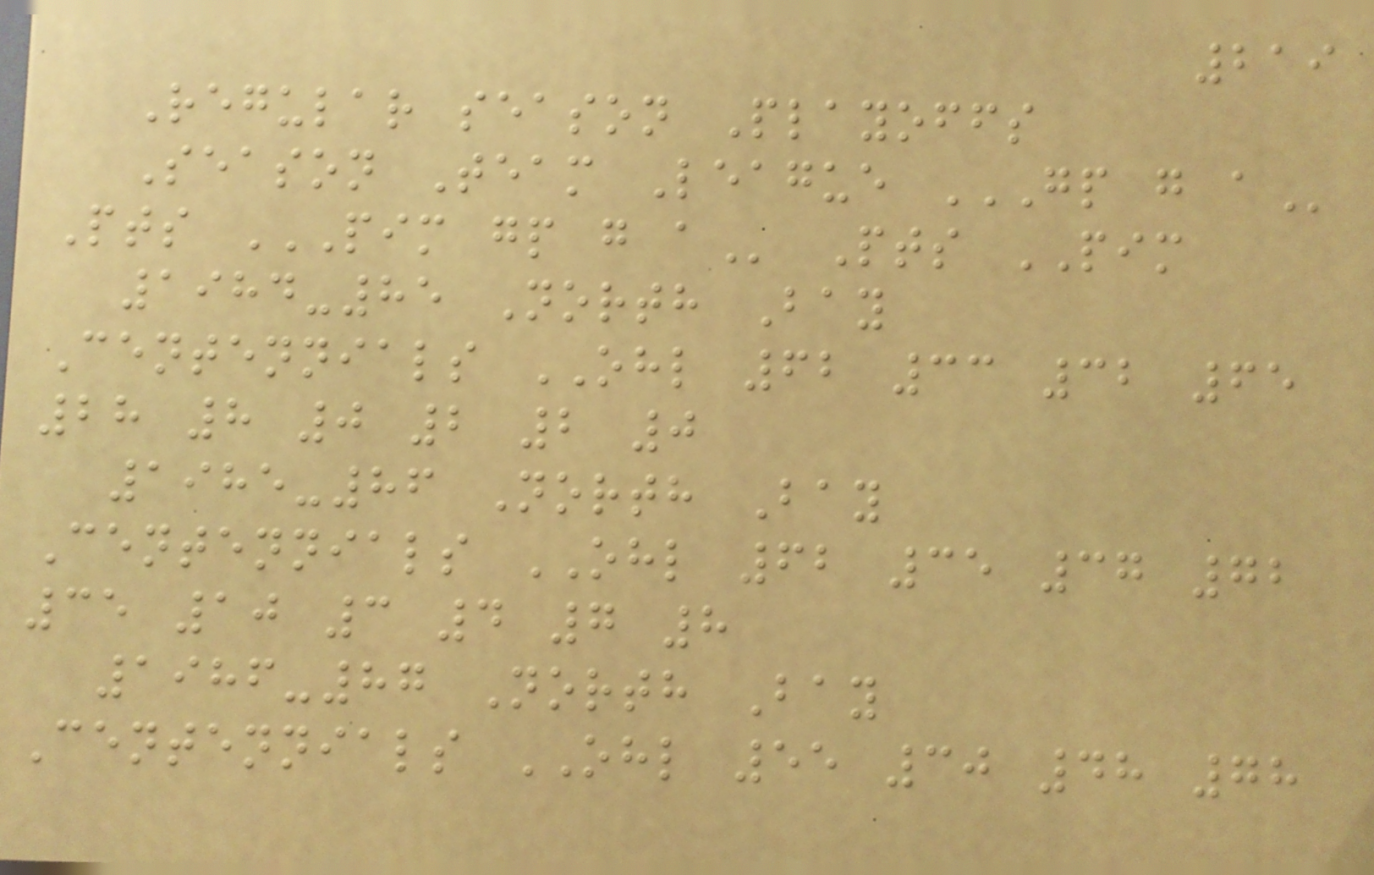219
Regular season Playoffs
Season Team League GP G A
Pts PIM GP G A Pts PIM
1984-85 North Bay
Centennials OHL 62 33 32 65
28 8 0 2 2 0
1985-86 North Bay
Centennials OHL 62 35 37 72
35 10 3 4 7 8
1986-87 North Bay
Centennials OHL 55 30 48 78
